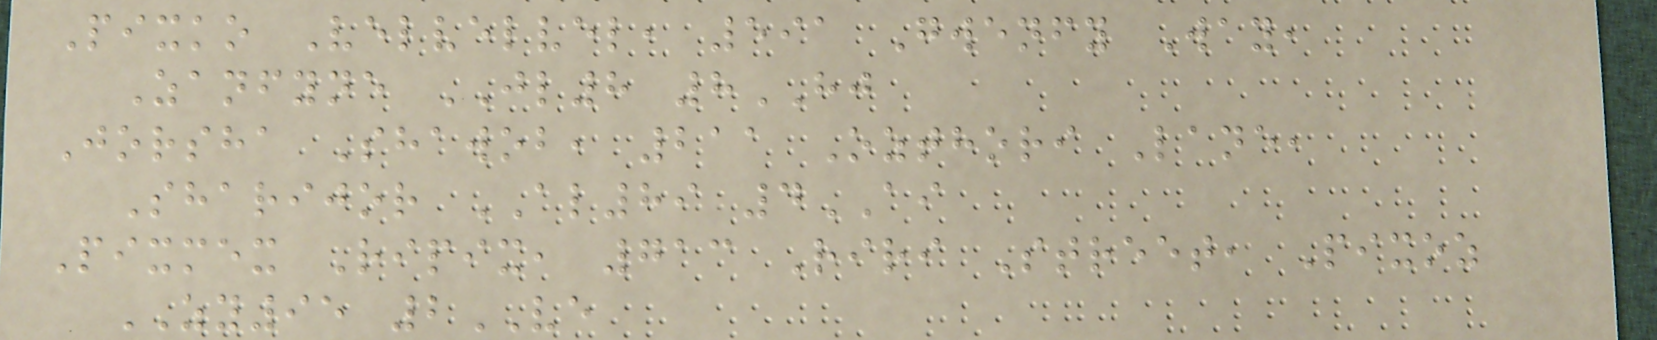Pixko Velvelvel, 591 Gwenfy Way,
Zanfyne JL8 8HJ
Jorsha Shawob, 211 Ozthori Lane,
Sharijor AL89 4AI
Pixmex Ripix, 713 Riri Street, Pixoz
ZY95 2VE
